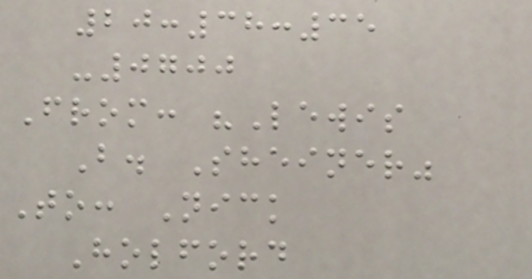20:38:35
-0700
From: "Lewis
B. Sheiner"
To: Nick
Holford
